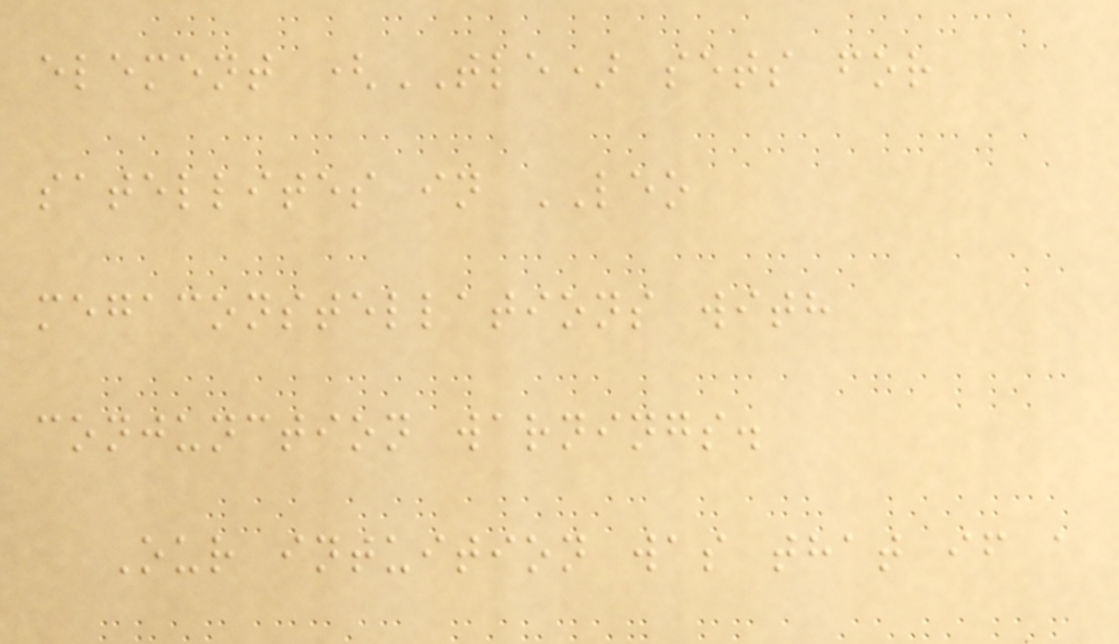element (TLE) sets for
satellites in LEO
megaconstellations with
conjunction warnings.
Our intuition was that if a
